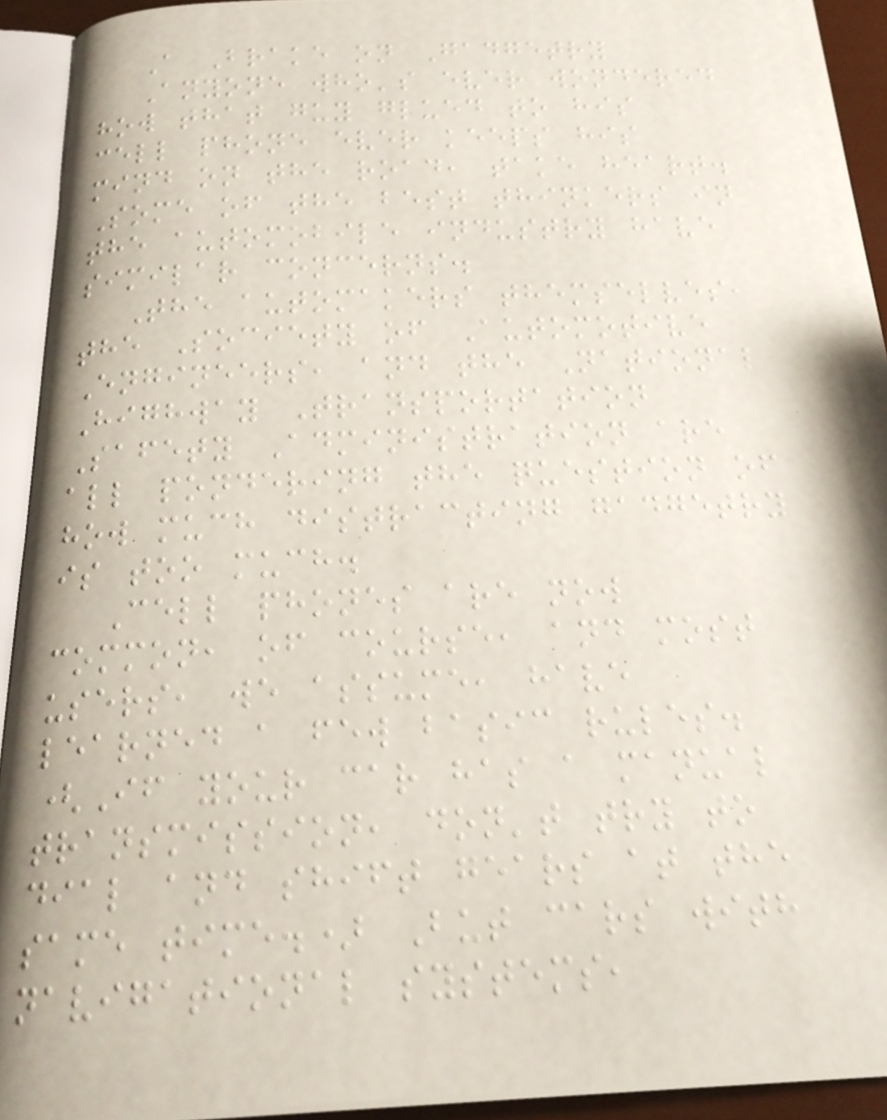A Brake on Gadgetry
Anyone who's ever wondered
how that guy glued to his
cell phone ever keeps his
mind on the road, take heart.
Some of the best thinkers in
the automobile industry have
similar concerns.
The automakers themselves,
the Society of Automotive
Engineers, and the National
Highway Transportation
Safety Administration are
all pondering the question of
how much distracting gadgetry
is too much.
Cell phones are now
common, of course, and most
users, we assume, have
learned a few basic rules.
(If your car has a manual
transmission, don't try to
dial and shift gears at the
same time.) But cars with
navigational systems,
